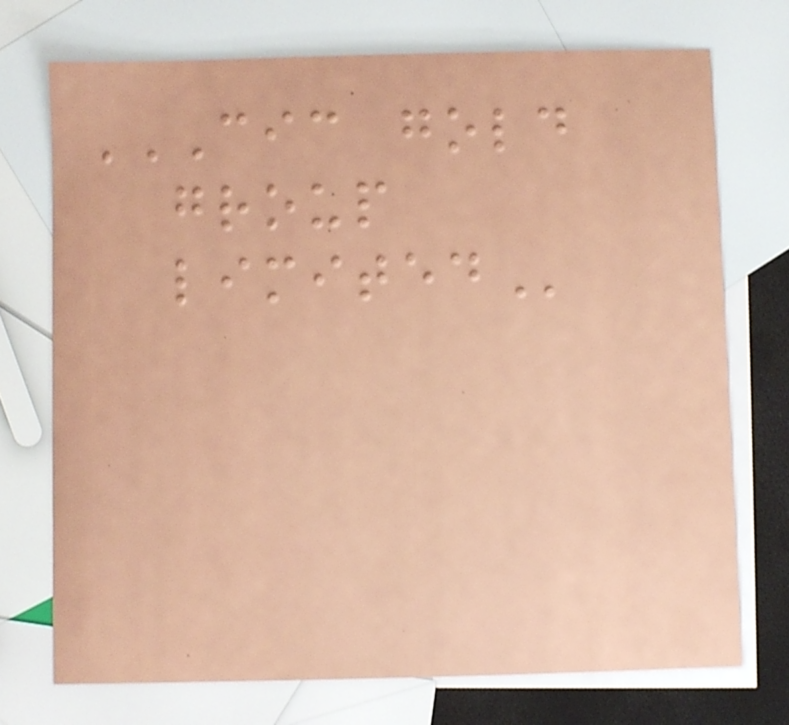CIC GOLD
GROUP
LIMITED
